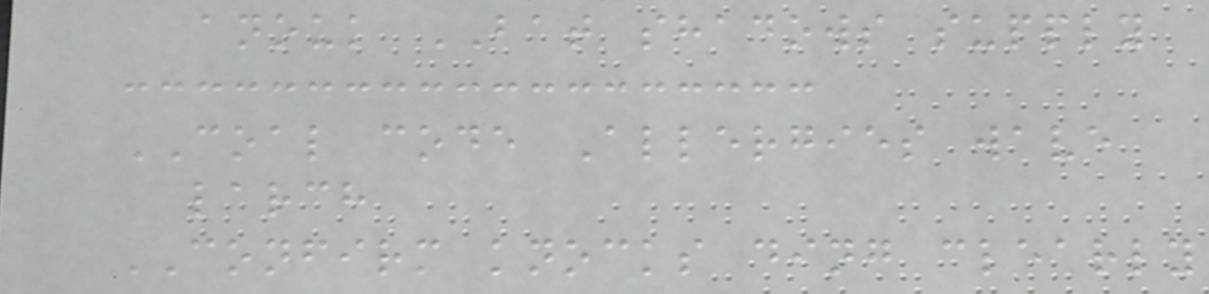anouk BAT shadows supply
COAL code Allergies wave
larch
CONFIRM knocks ding clearly
